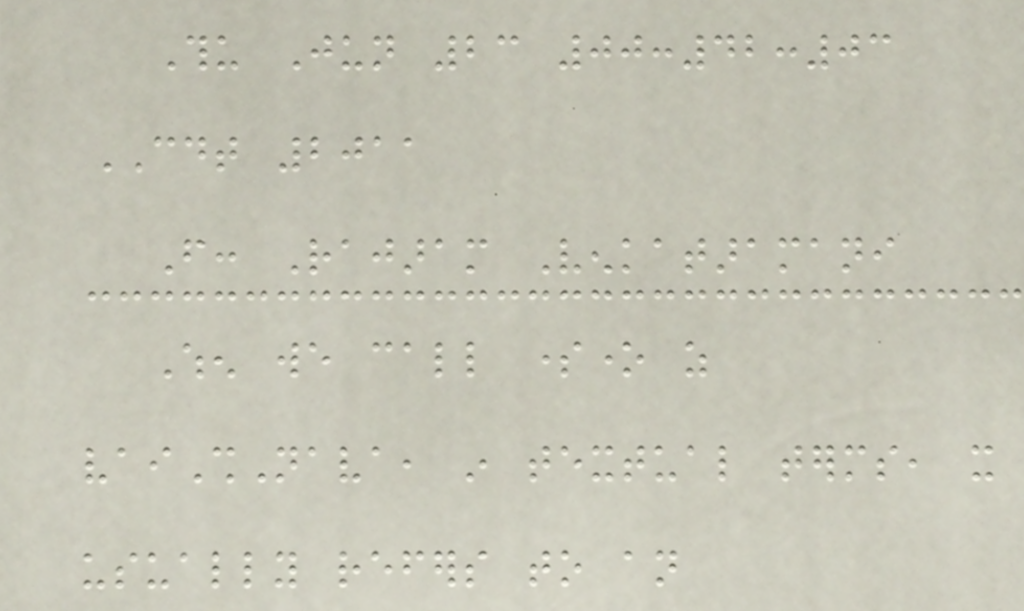Thu Jun 23 00:42:03
CDT 2011
From: Rajaram Venkataramani
When we call someone as
vaiShNava, in textual terms, it
usually refers to an
